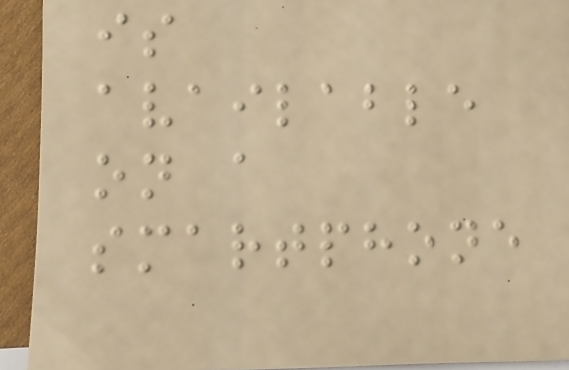is
available
on a
smartphone
